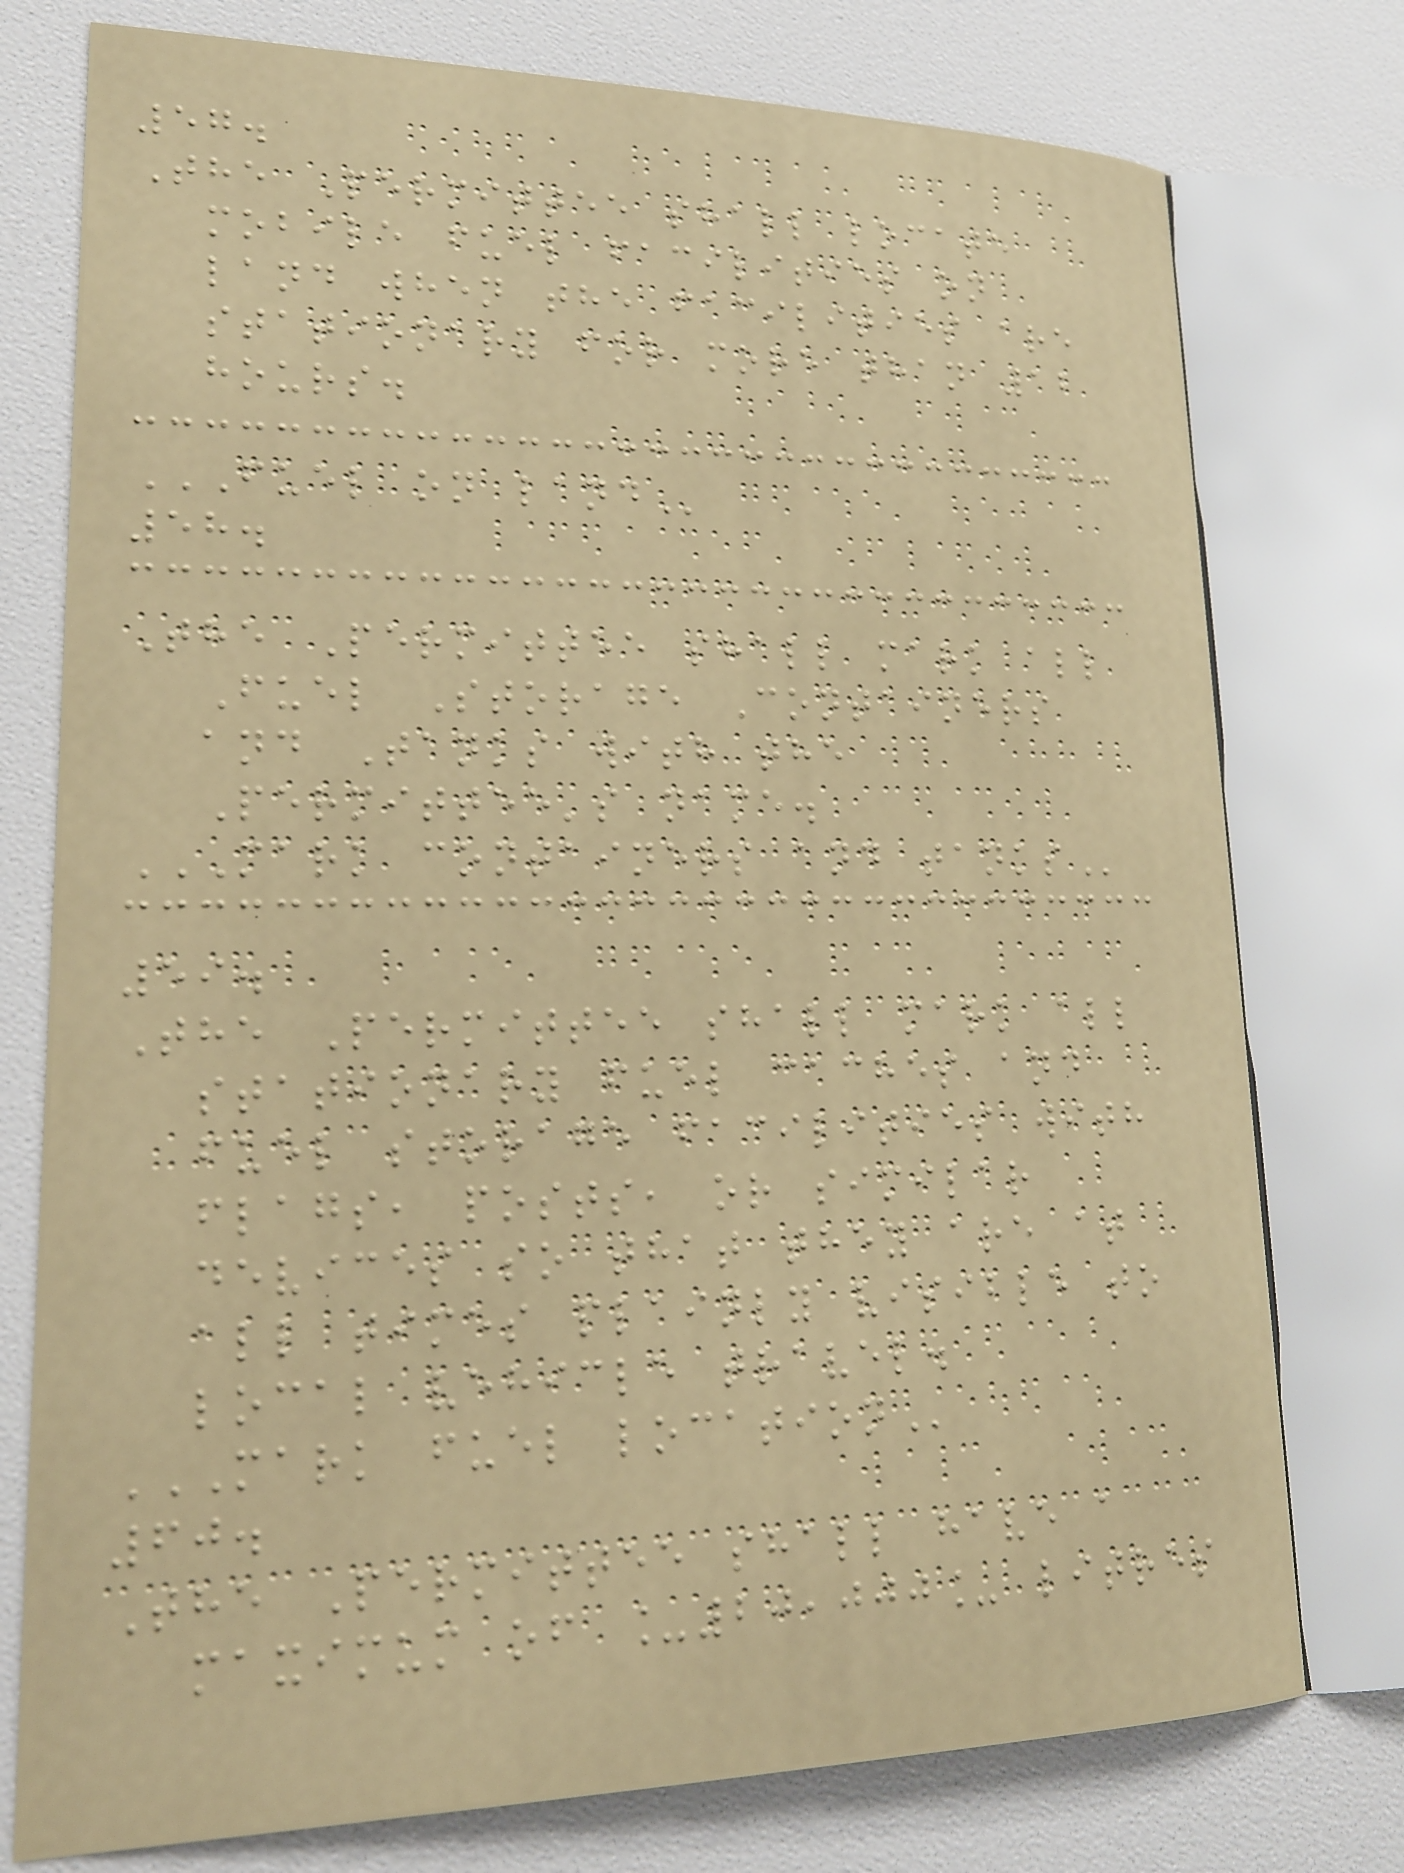57.
The Permittee shall locate
mobile fuel facilities on
land when the facilities are
stationary for more than 12
hours.
FUEL ON LAND
58.
The Permittee shall mark all
Fuel Storage Containers
and Tanks with the
Permittee's name.
MARK CONTAINERS AND TANKS
59.
The Permittee shall mark all
stationary fuel caches and
fuel storage facilities with
flags, posts, or similar
devices so that they are at
all times plainly visible to
local vehicle travel.
MARK FUEL LOCATION
60.
The Permittee shall have a
maximum of _20,000_ litres
